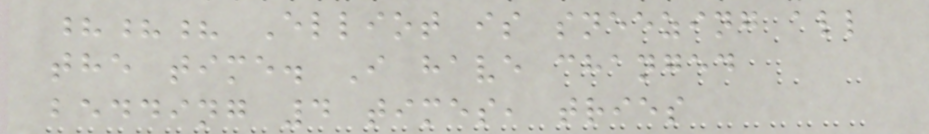??? Elliot is sneezing all
the time. I have changed
bedding 4 times, tries
